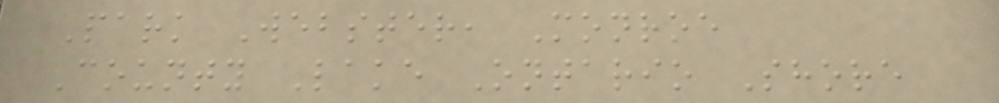Park Webster, Monroe
County Lake Ontario Shore
